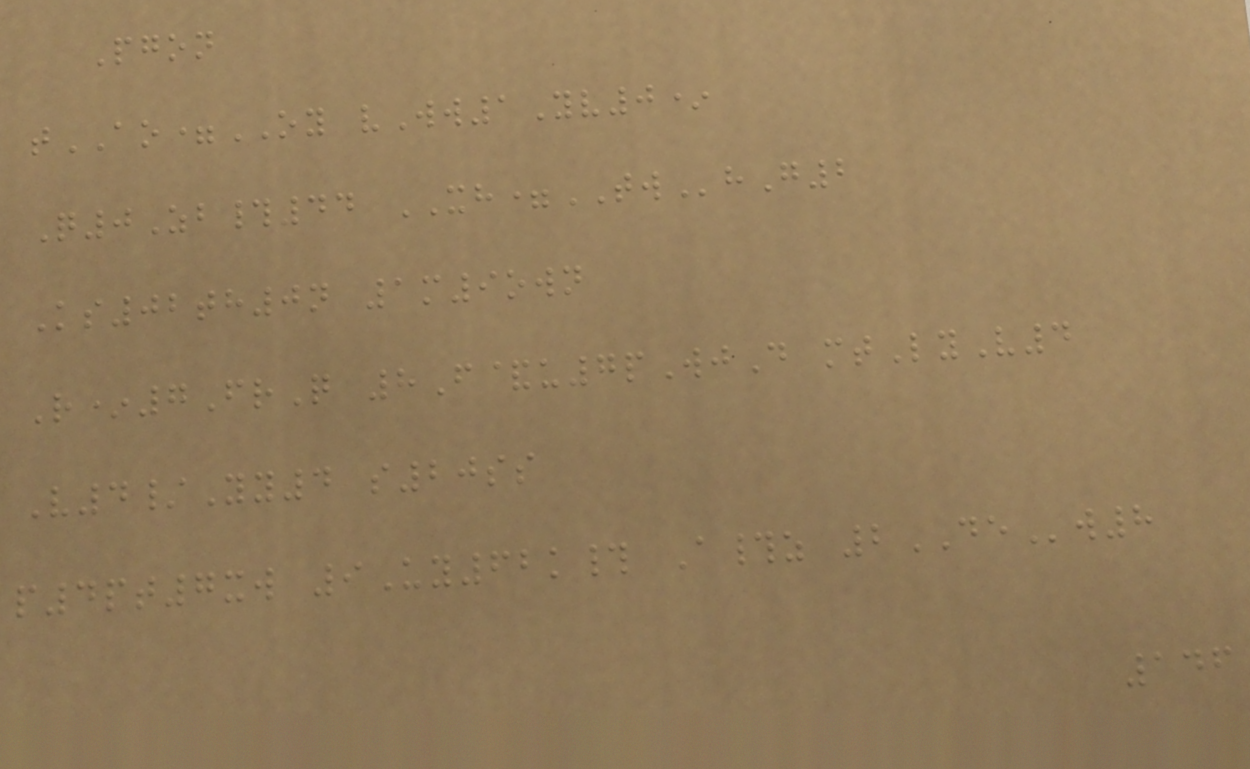Pgon
tAO=OY vWw1Yv0*
Q0Zb#44 XH=TWhG2
Ks02th0n 1m9own
R*7FrQ 8F&u7pWjD mtLyV4
V4/Yy4 s20ss
p4pt7xw 9Uy62k# A#z 2DEw8
146
